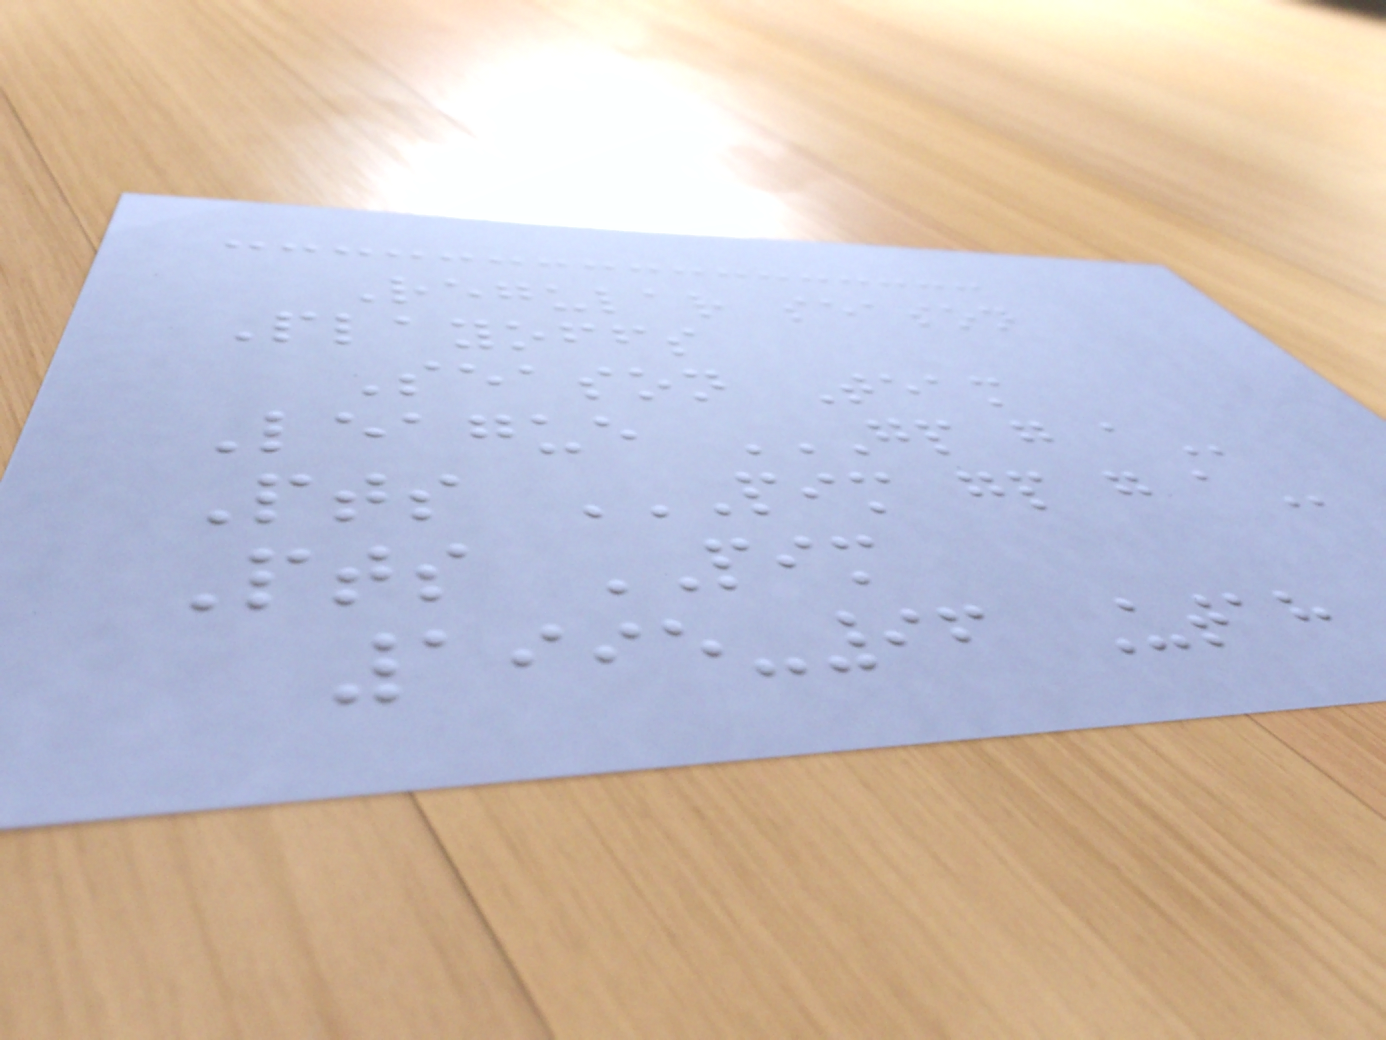Regular season
Playoffs
Season Team
League GP G A
Pts PIM GP G A
Pts PIM
1995-96 Utah
